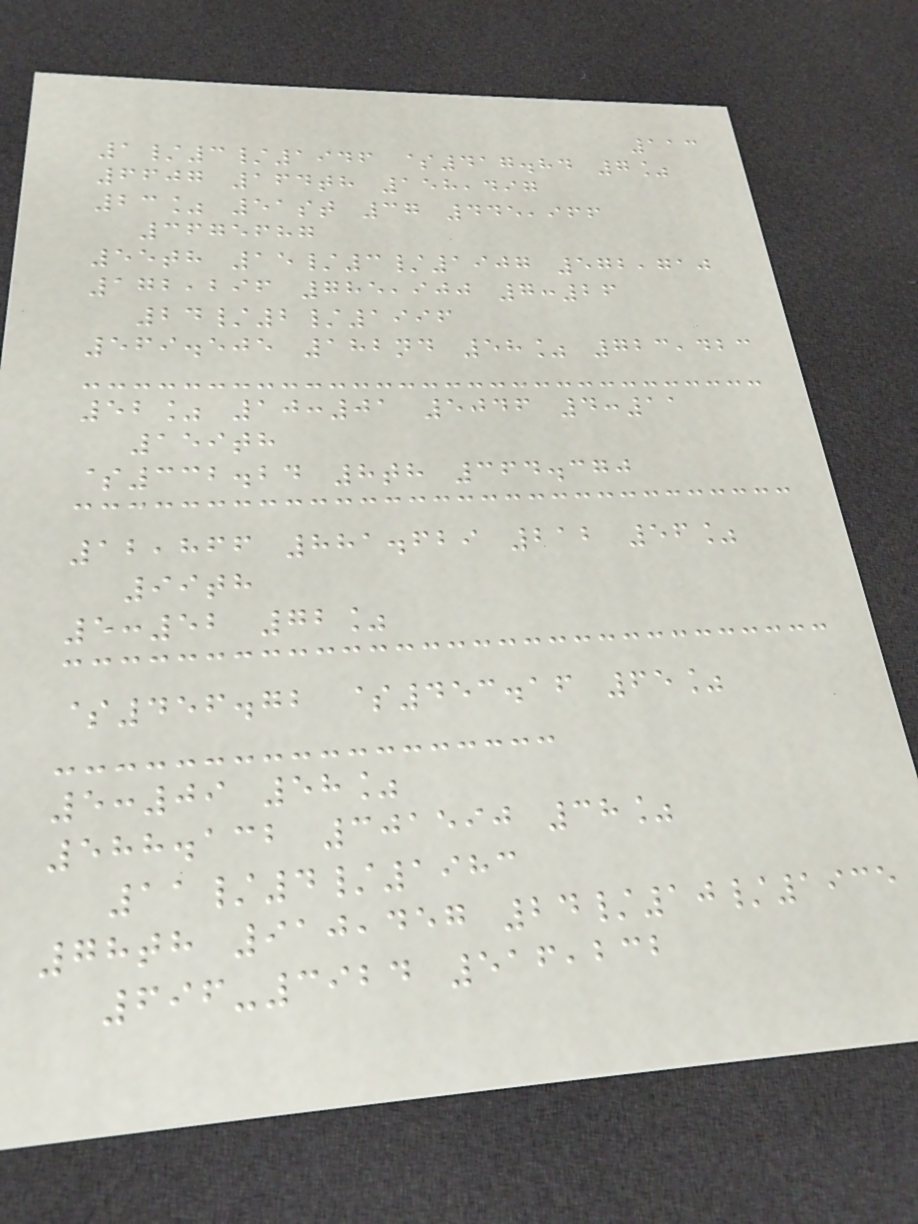113
1/3/1946 $417.84 7%
6607 164th 158,497
23% 51st 37 445,966
3675687
55th 15/3/1907 572,710
172,296 785,900 7:26
24/2/1996
569.505 182nd 58% 723,423
52% 10:01 5046 4:11
159th
$332.24 8th 364.370
12,866 881.629 212 56%
99th
5:52 72%
$456.72 $453.16 65%
5:09 58%
588.132 301590 38%
11/4/1983
78th 910,457 24/10/1935
696-3924 516,232
